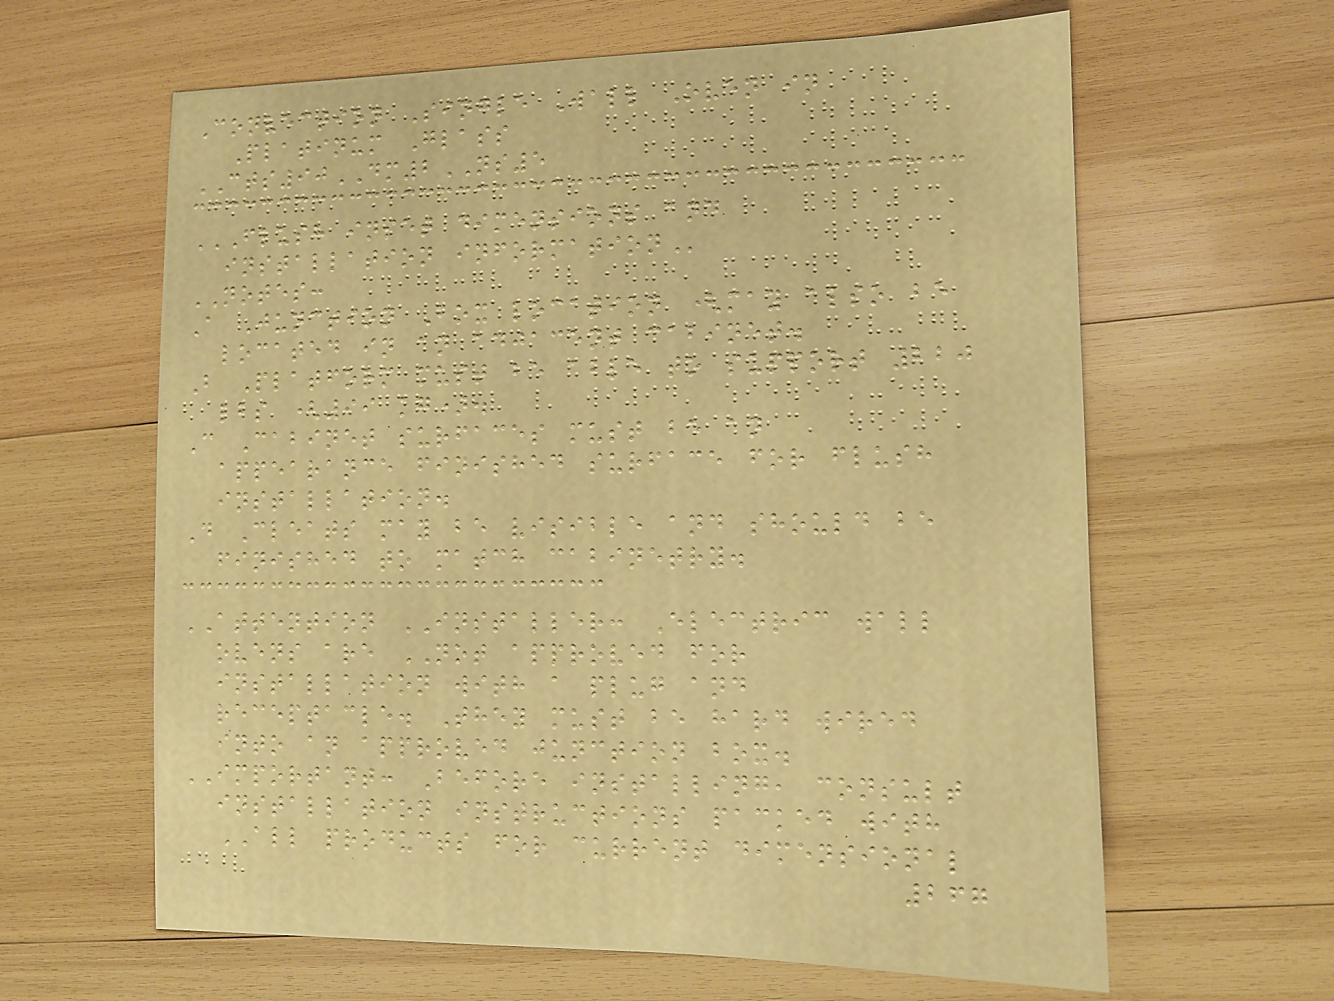Convection Single Wall Oven in
Platinum Glass
CTS90DM2NS5
FLUSH INSET DIMENSIONS AND
INSTALLATION INFORMATION
NOTES:
A Junction Box location (may also be
located in an adjacent cabinet.
B Platform must be able to support 220
lbs (99 kg).
C Cabinet surfaces must be an
appearance finished surface for flush
installation.
D Cleats may be visible and should be
finished to match cabinetry.
ATTENTION INSTALLER: Electric wall
ovens are NOT approved for
installation with a plug and
receptacle. They must be hard wired
into an approved junction box.
IMPORTANT: Before installing, consult
installation instructions packed with
ALL products for current dimensional
267
